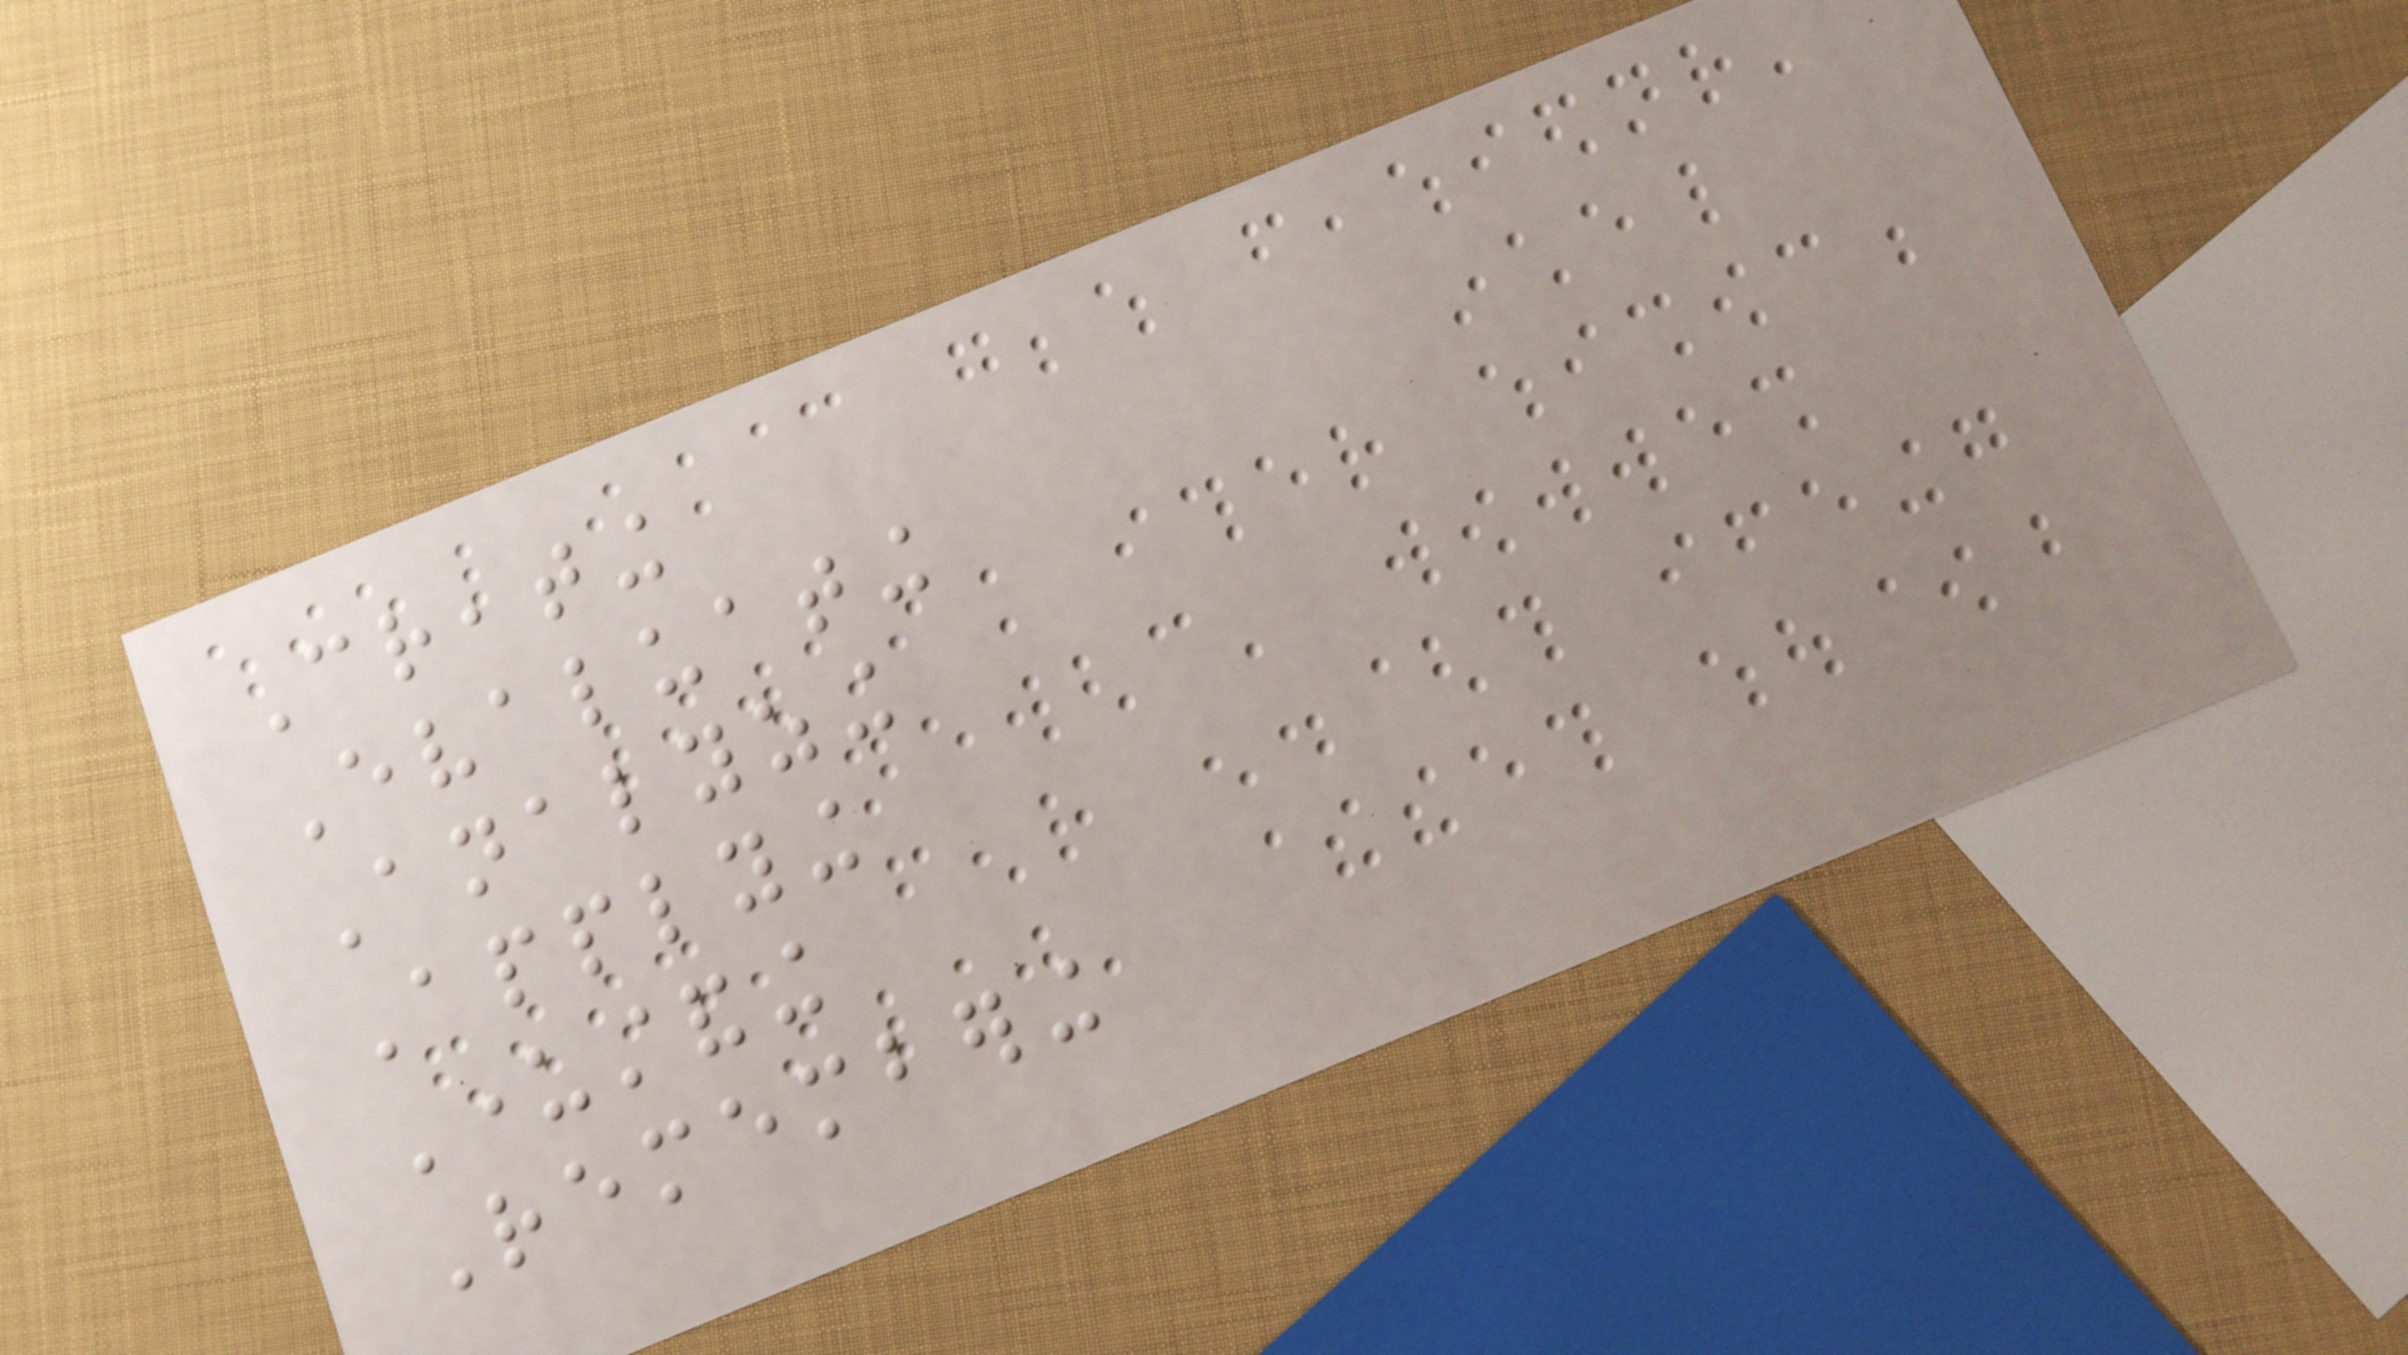Creating
Evaluating
Analyzing
Applying
Understanding
Remembering
